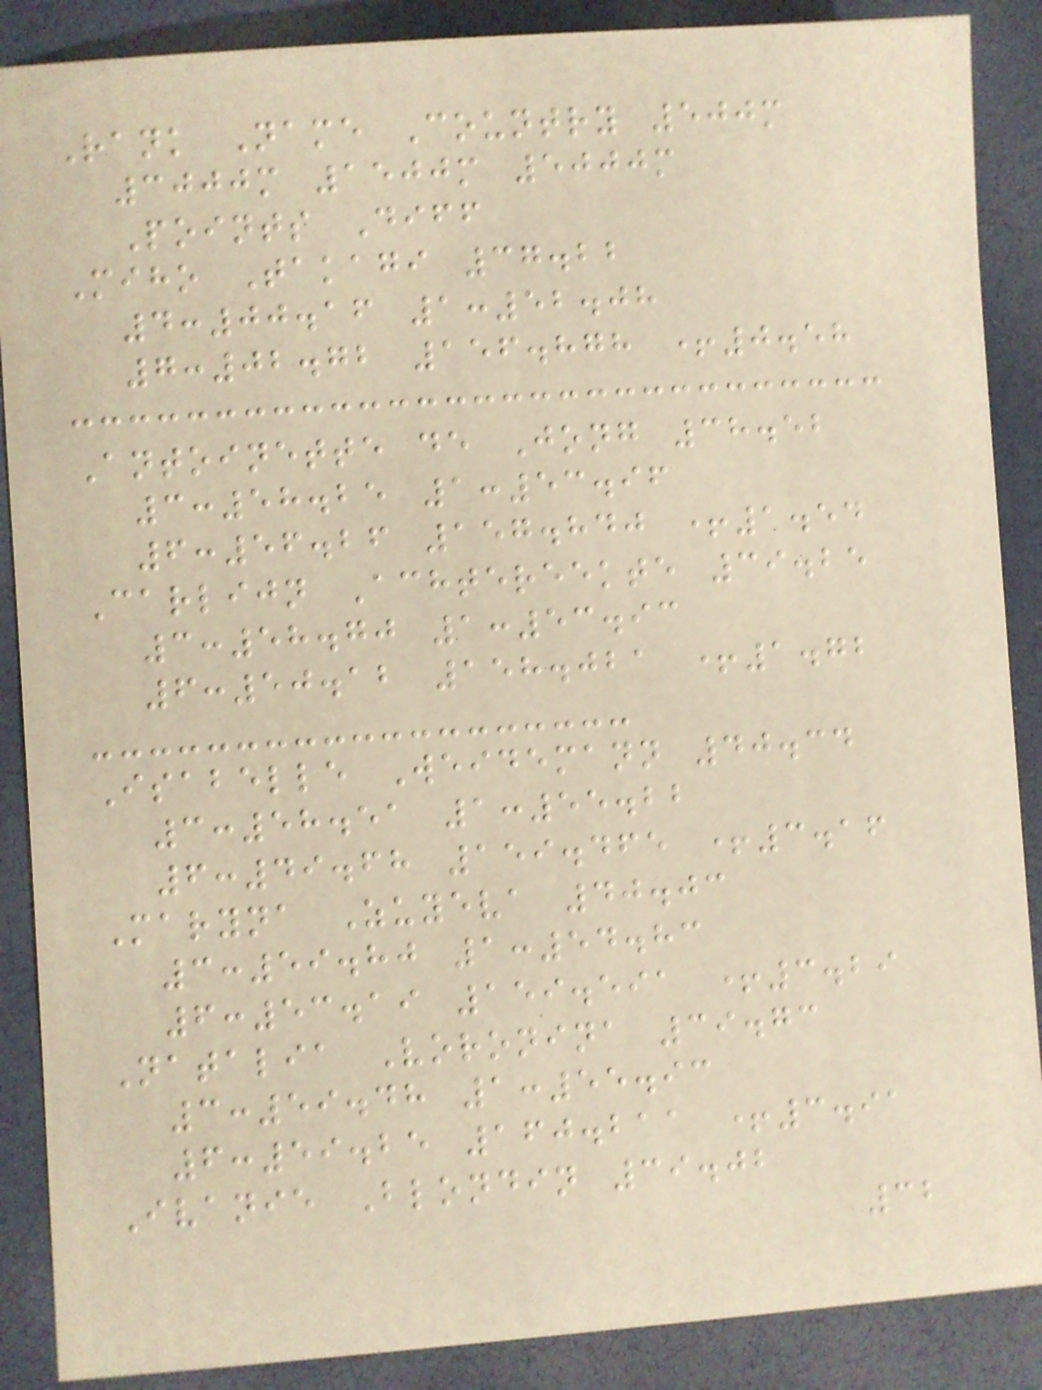Rank Name Country 500m
3000m 1500m 5000m
Points Diff
Miho Takagi 37.22
4:00.16 1:52.08
7:02.72 156.878 +0.58
Antoinette de Jong 38.52
3:58.25 1:53.96
6:56.26 157.840 +1.54
Carlijn Achtereekte 39.25
3:58.70 1:53.93
6:50.12 158.021 +1.72
Isabelle Weidemann 40.34
3:58.51 1:55.22
6:49.68 159.465 +3.16
Maryna Zuyeva 40.03
3:59.80 1:54.83
6:53.19 159.591 +3.29
Natalia Voronina 39.73
3:59.48 1:55.93
6:59.25 160.211 +3.91
Ivanie Blondin 39.02
32
